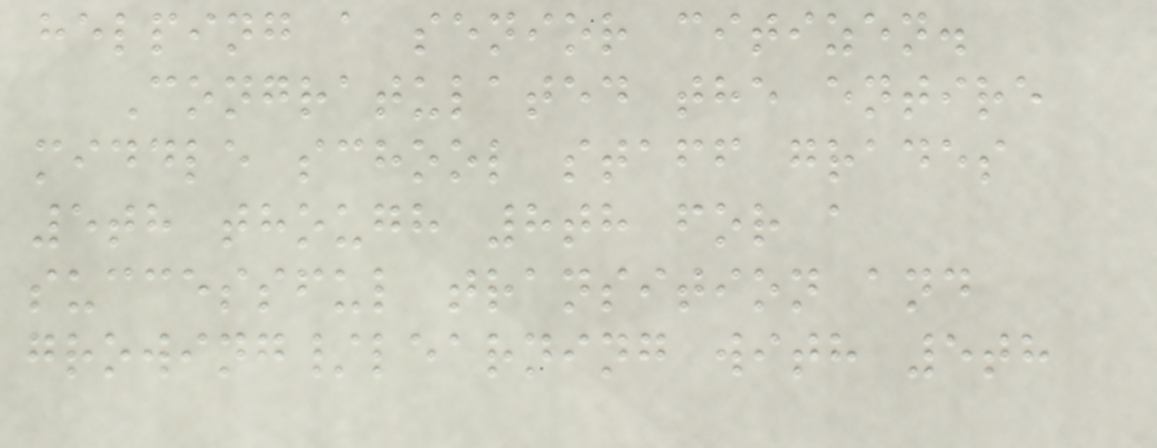helping a senior citizen.
Congratulated the entire
middle school staff grades
5th though 8th for a
successful transition and
growing/learning with 5th
